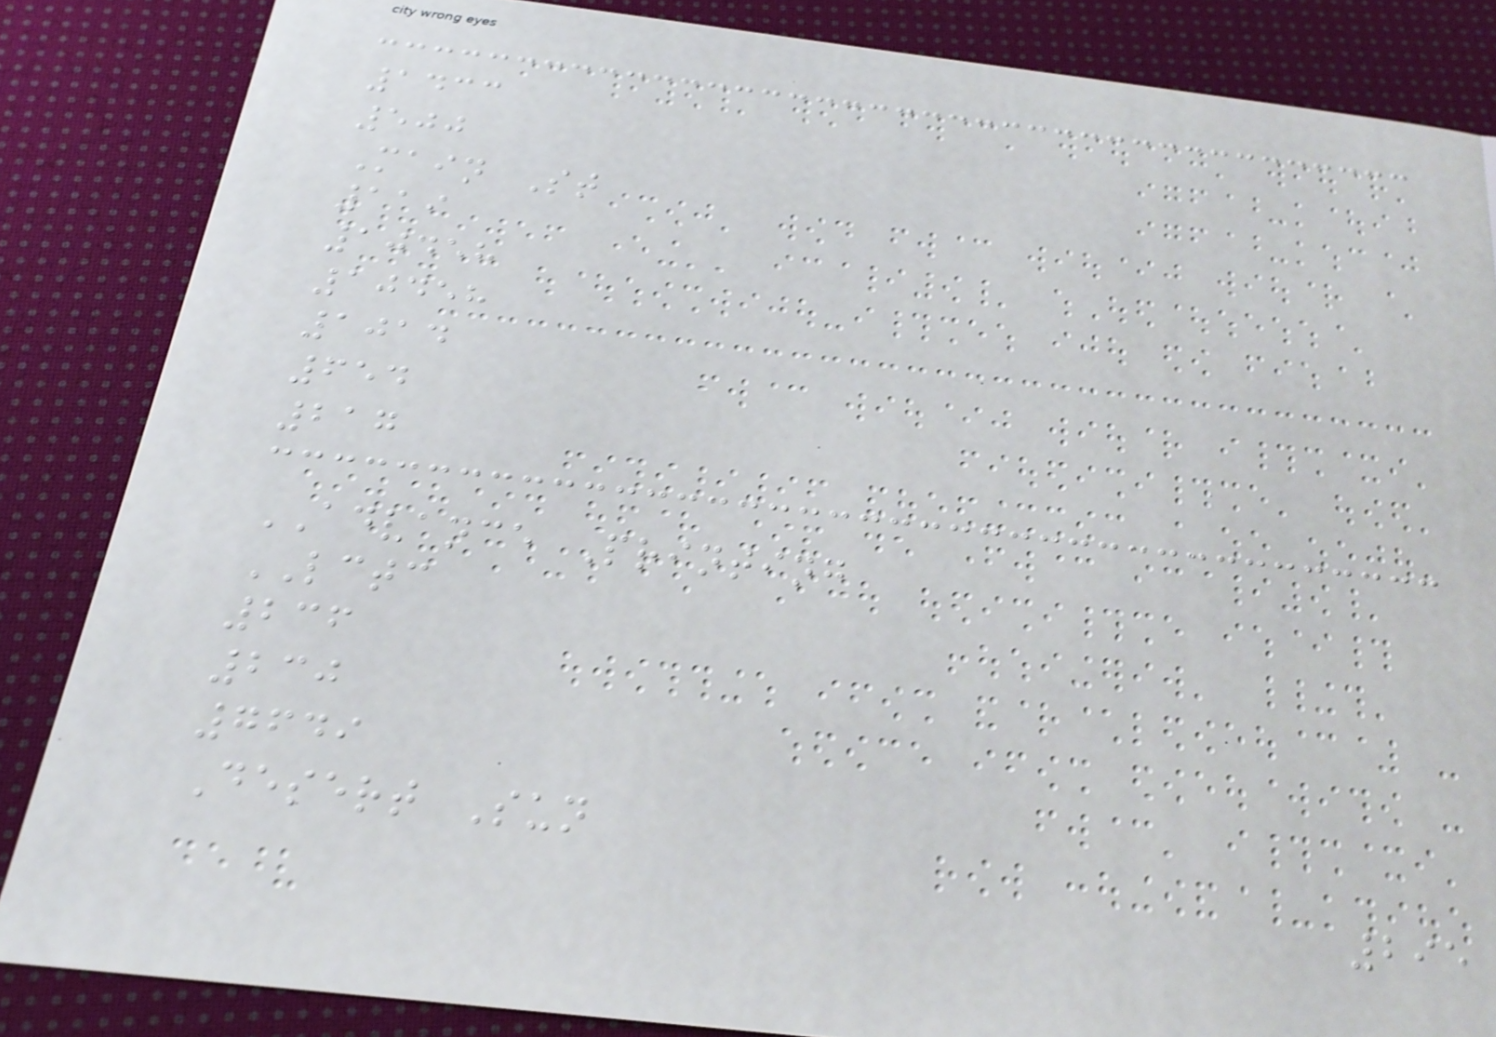1433
500
Main St
119
10458
10458
1014
654
217
ADVANCE Printing
LCTC
236
230
7649
Desert Sun
295
